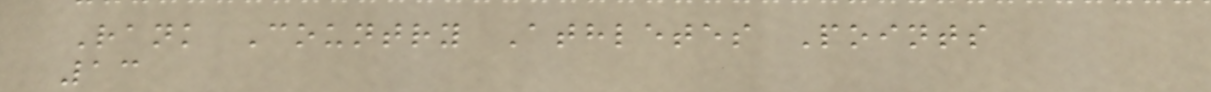Rank Country Athletes Points
13
